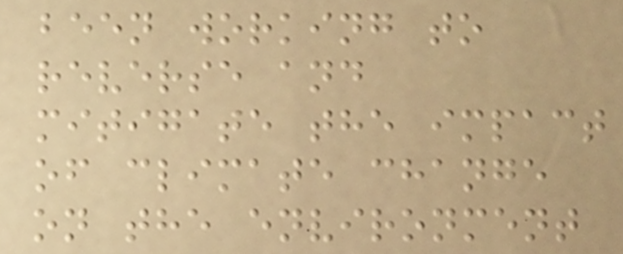been working to
reverse and
mitigate the impact
of climate change
on the environment
